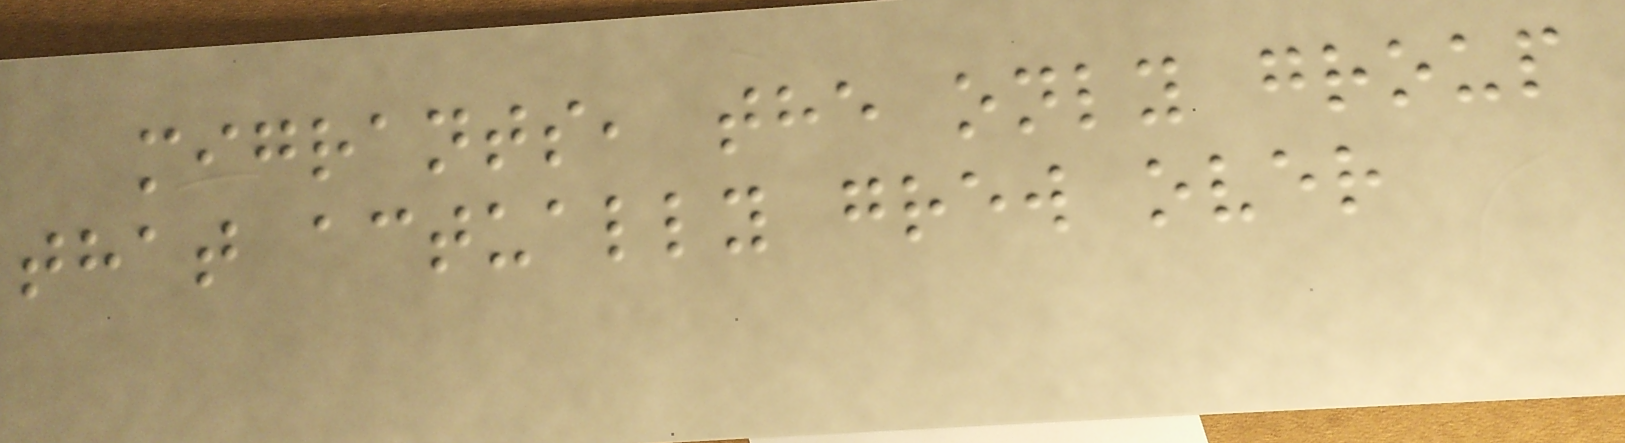migrants, the only group
that actually grew over
